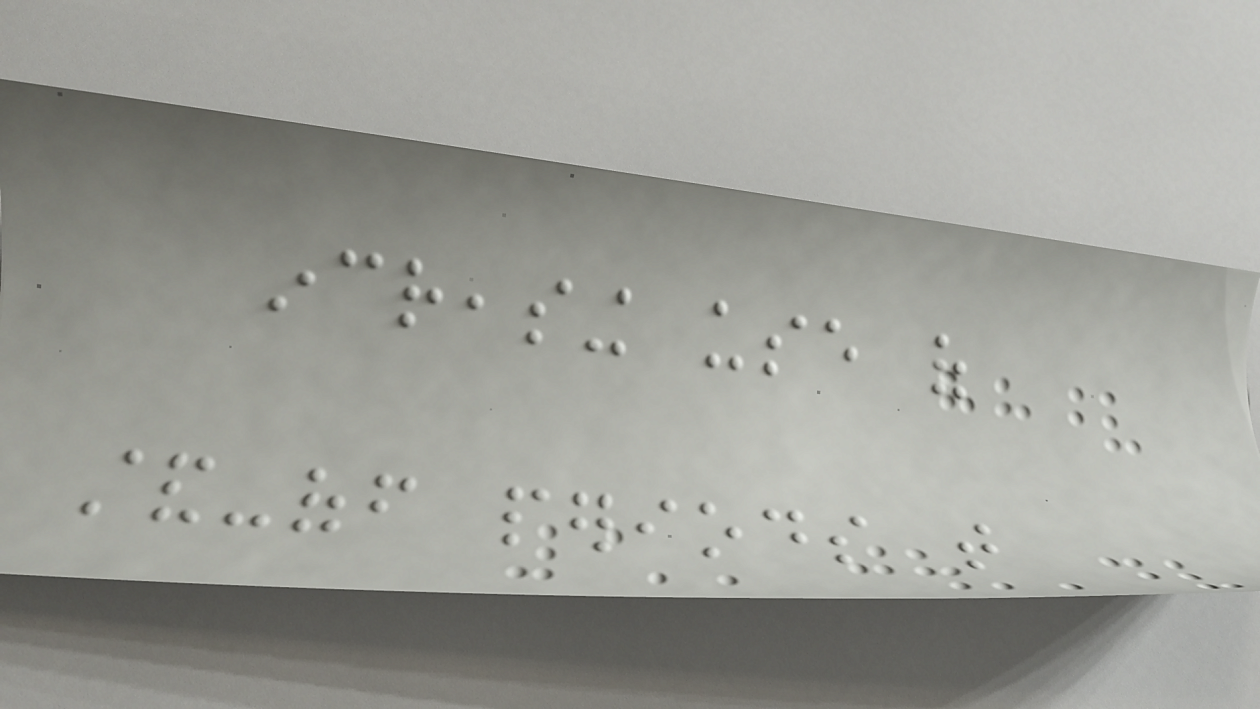increasing use of
stand-off periods that
